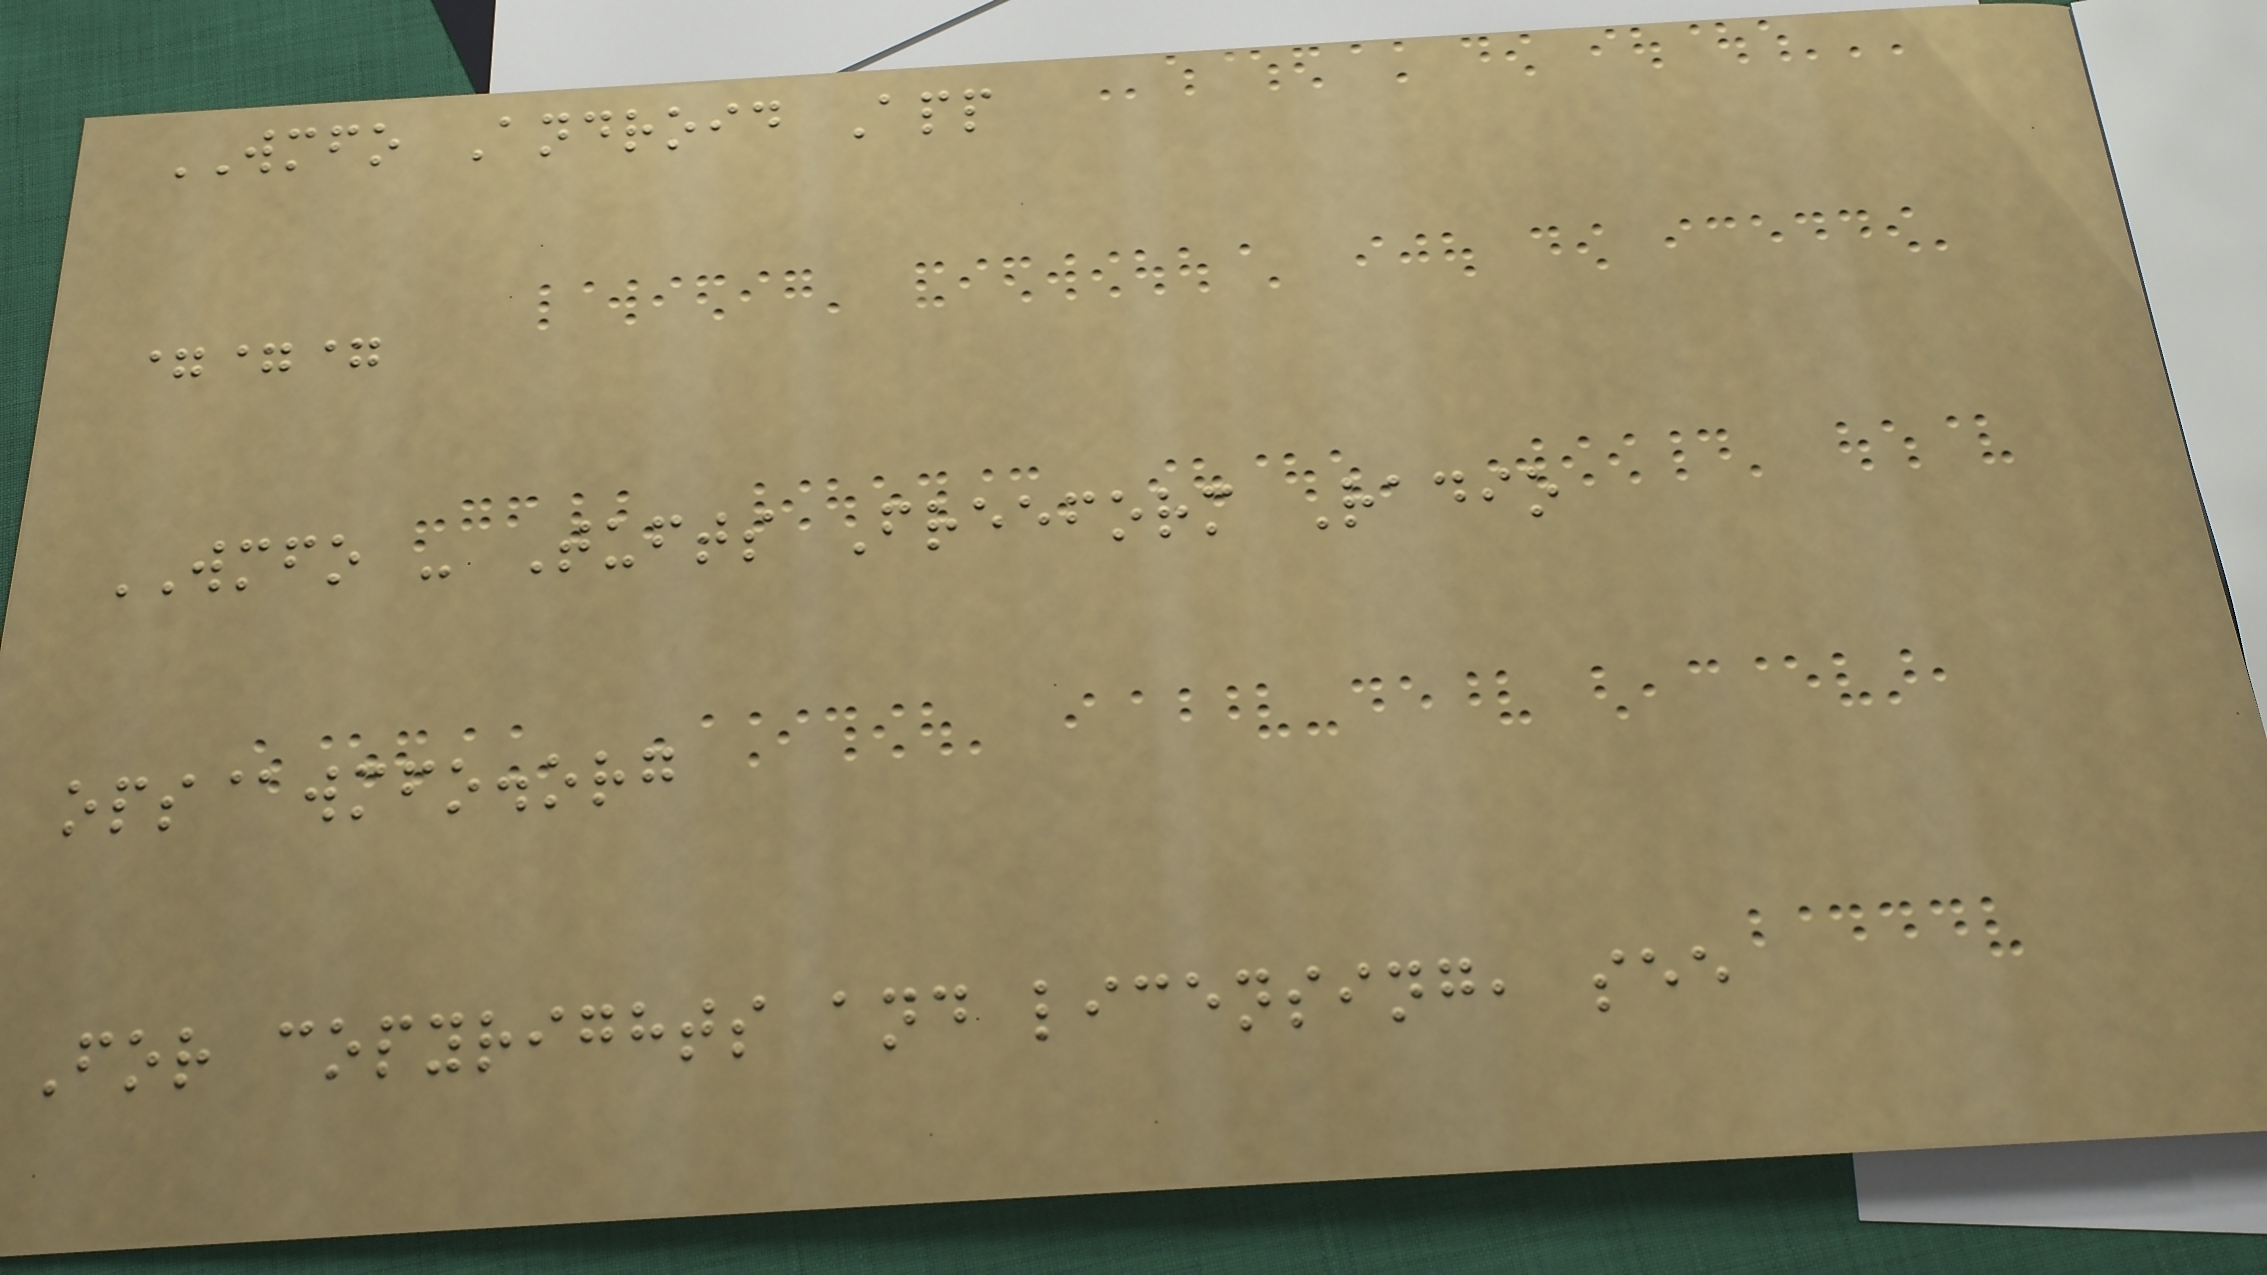WMFO Android App
===
WMFO - Tufts Freeform Radio
ops@wmfo.org
For copyrights and licensing, see
